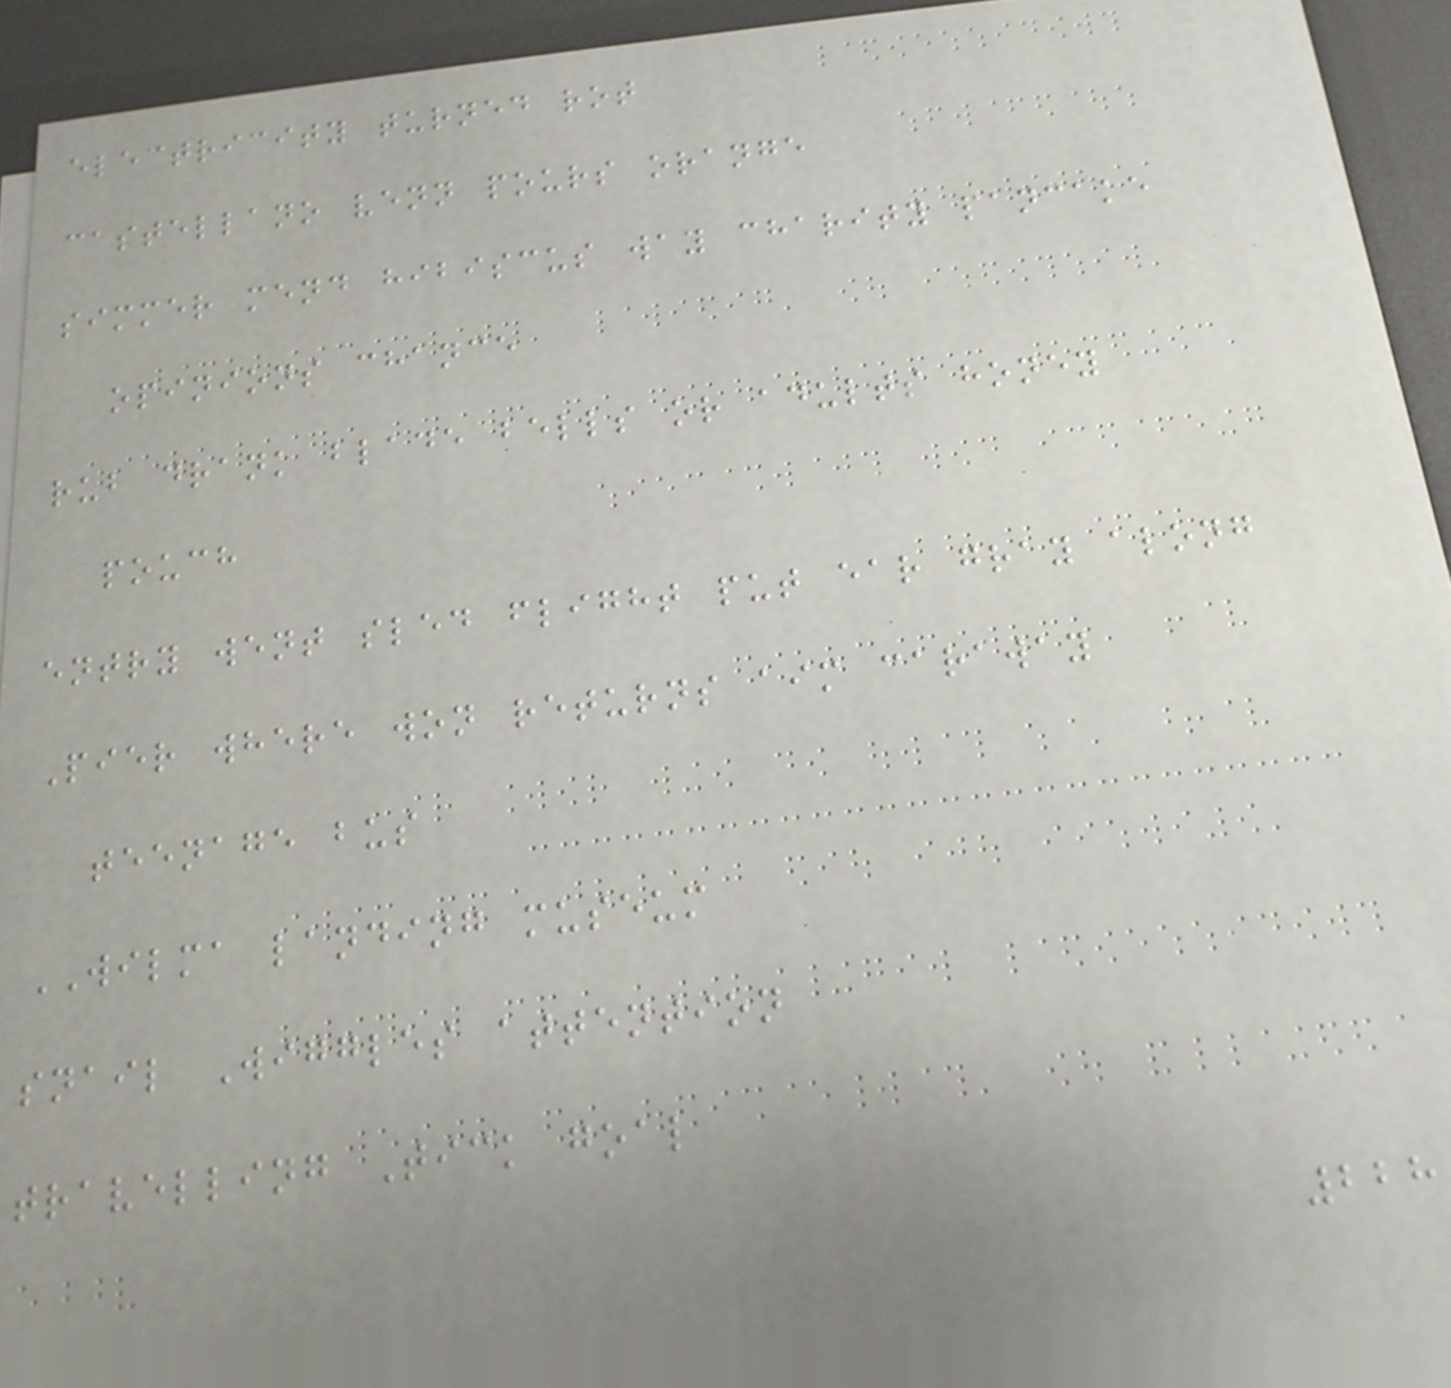electricity turned rot
castellano venn pours orange
simmer mend hibiscus way charity pancake
opinions chance
rub drank blade bells or adults honey
pouch
entry went sled flight put ear gray along
Pier where won returns aim caraway
teenage bus
WILMA landing museum
snail Wiggles attention
travelling Tick goal
228
